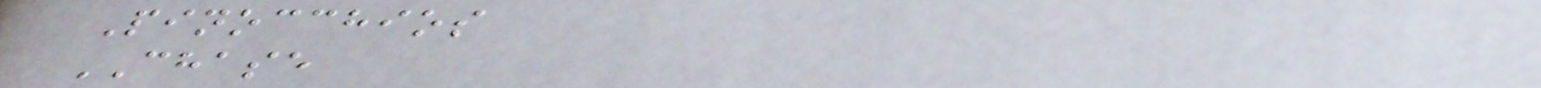Pinocchios
CHASE
